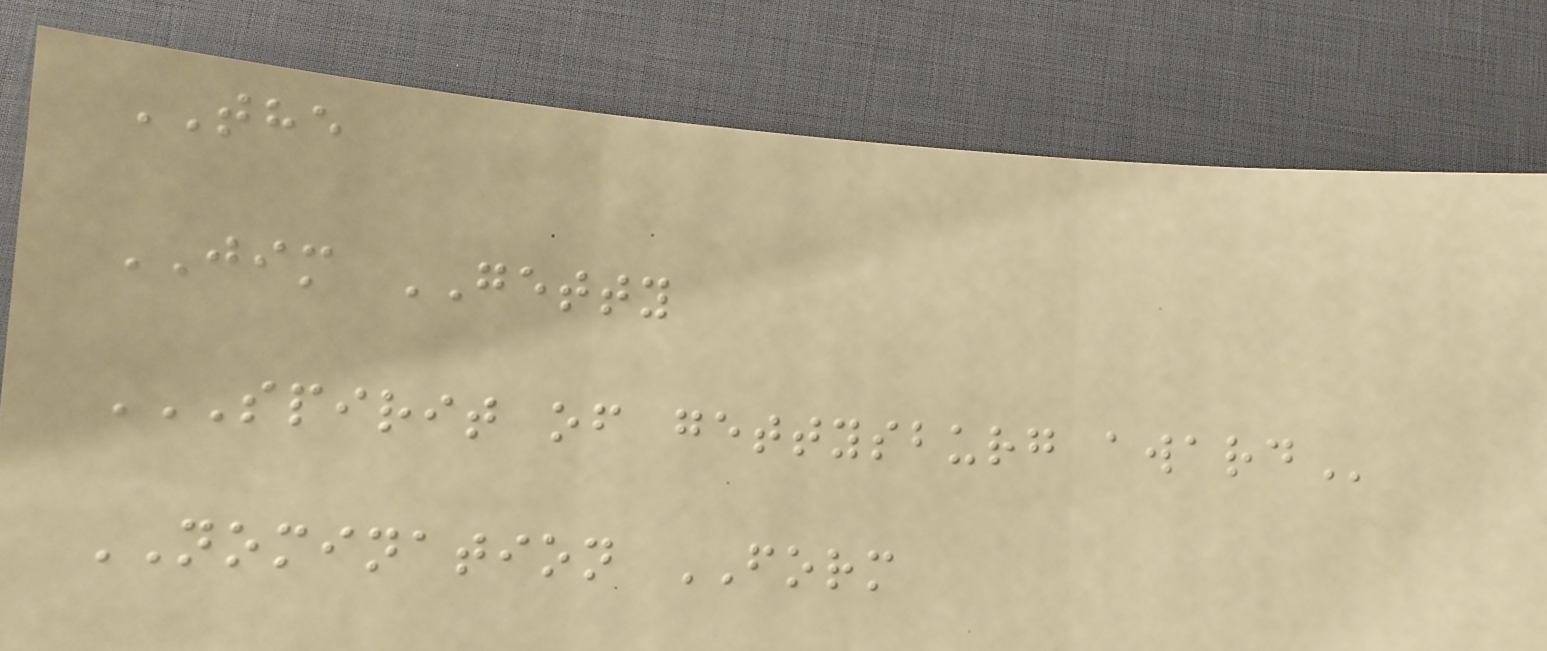THE
JIM GETTY
SPIRIT OF GETTYSBURG AWARD
NOMINATION FORM
